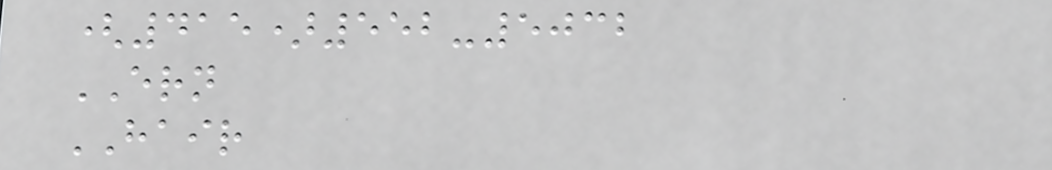(415)552-5032
ERN
HAIR
